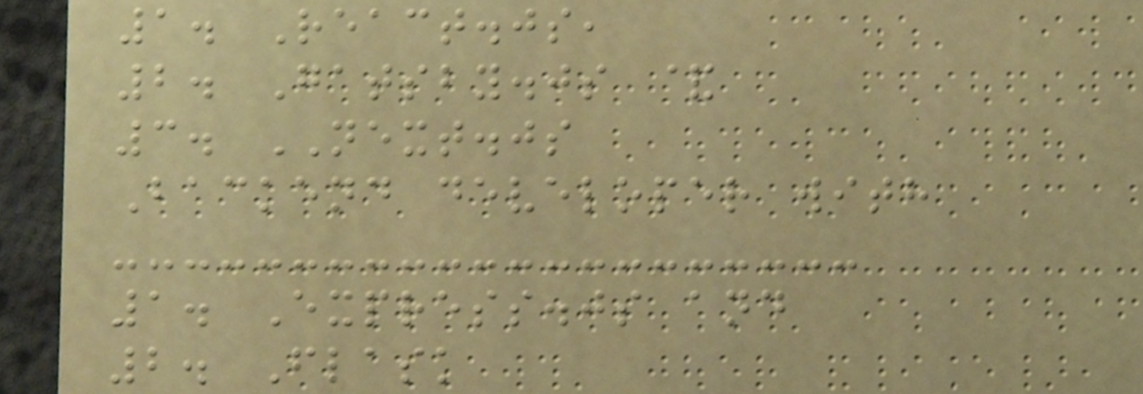1. React.js,
2. Gatsby.js &
3. NEXT.js
Backend developer with
1. Express.js and
2. Flask
